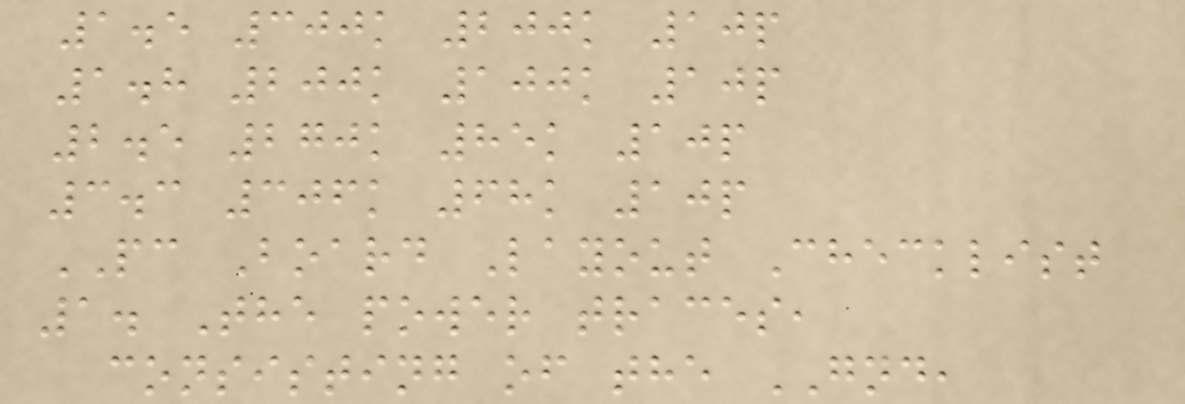1.5 300k 200k 10p
1.8 200k 100k 10p
2.5 270k 85k 10p
3.3 306k 68k 10p
PC Board Layout Checklist
1. The power traces,
consisting of the GND,
